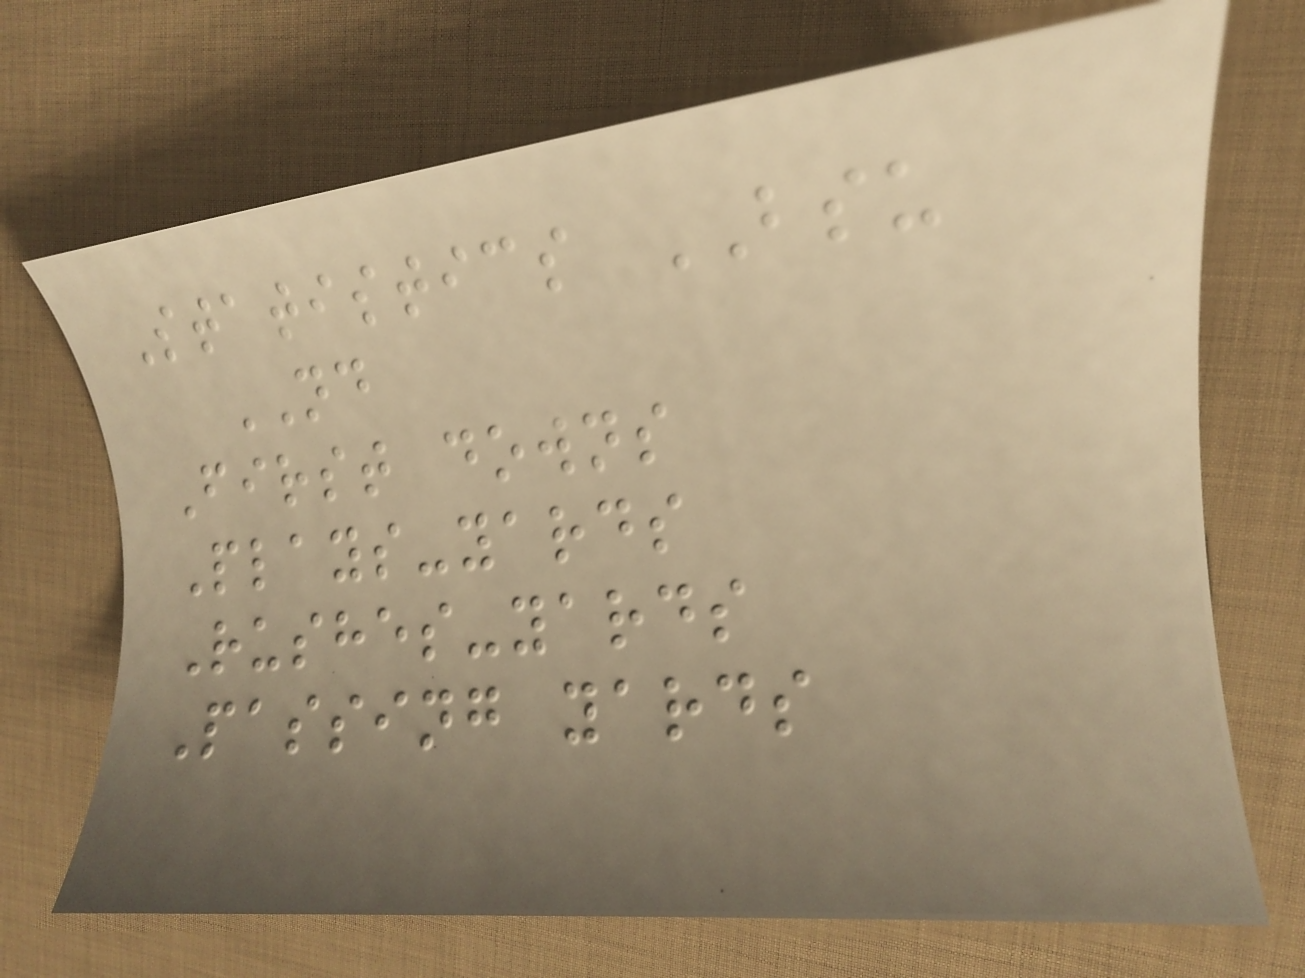Statistics BSU
ND
First downs
Plays-yards
Rushes-yards
Passing yards
